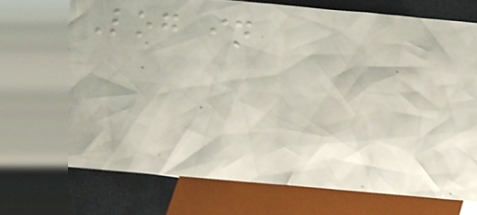Log in
